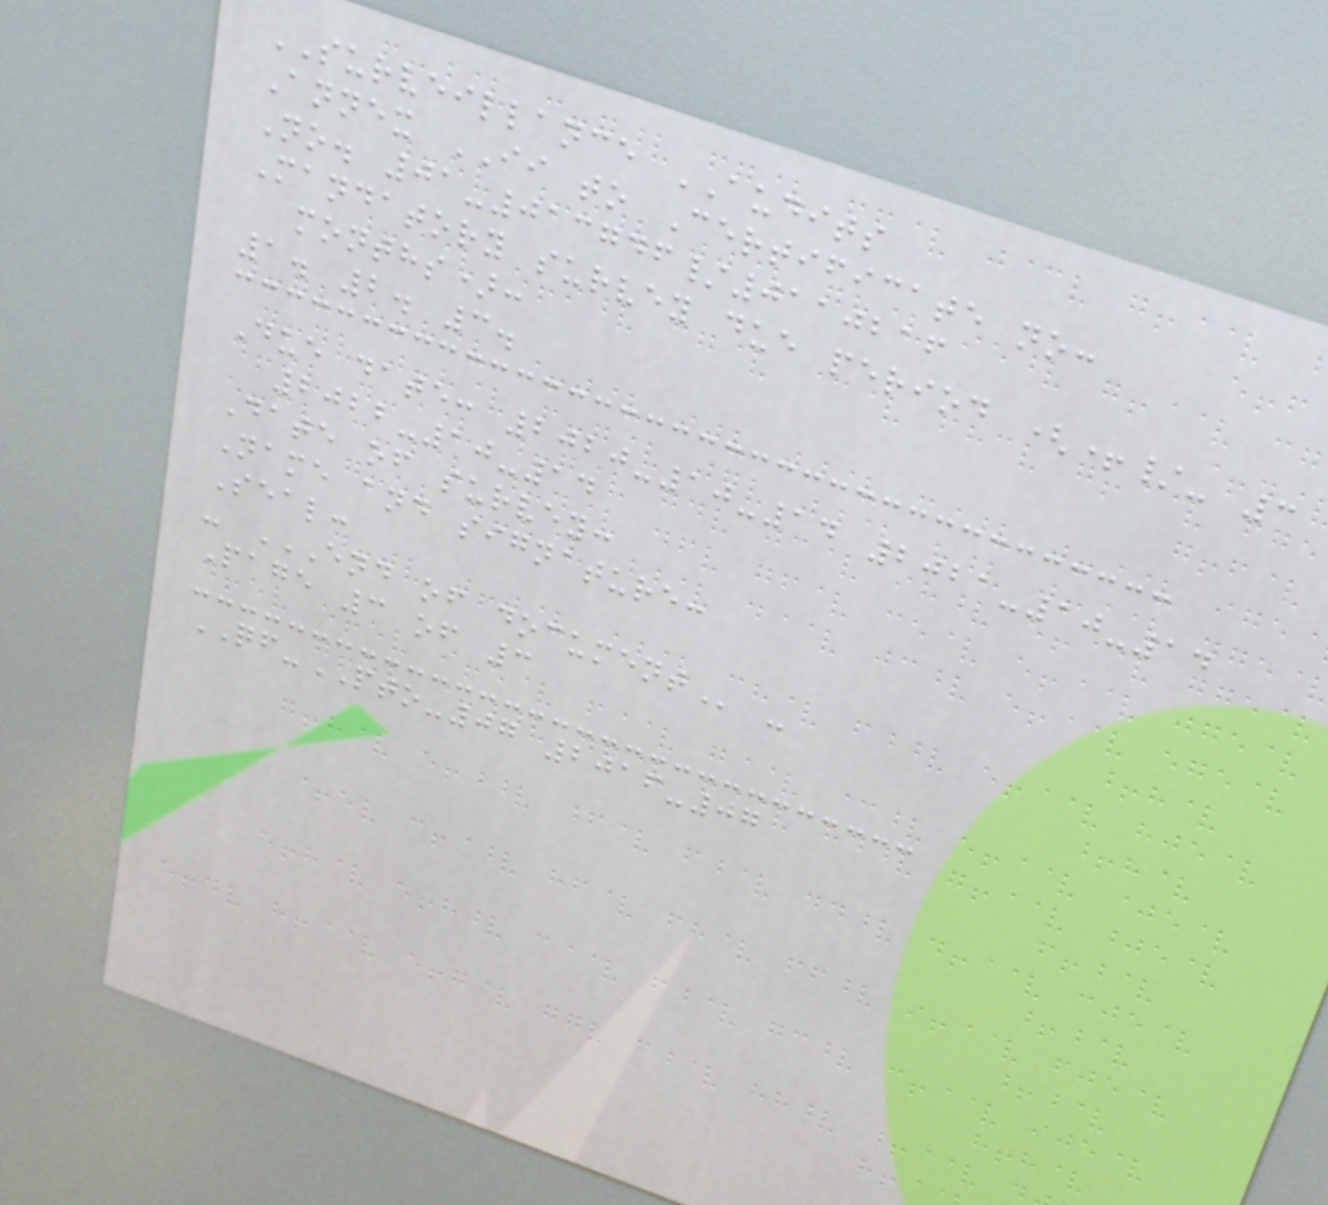SURVEILLANCE AUDITS
Annex II to Certificate no:
No. 01-013746/0110216
Mandatory survey due period (+/- 3
months):
1. 2. 3.
Due date: 2020-10-14 2021-10-14
2022-10-14
Date of survey:
Name and signature:
Seal:
- END OF DOCUMENT -
Page 3 of 3
QF-PTO-07 2016-07
